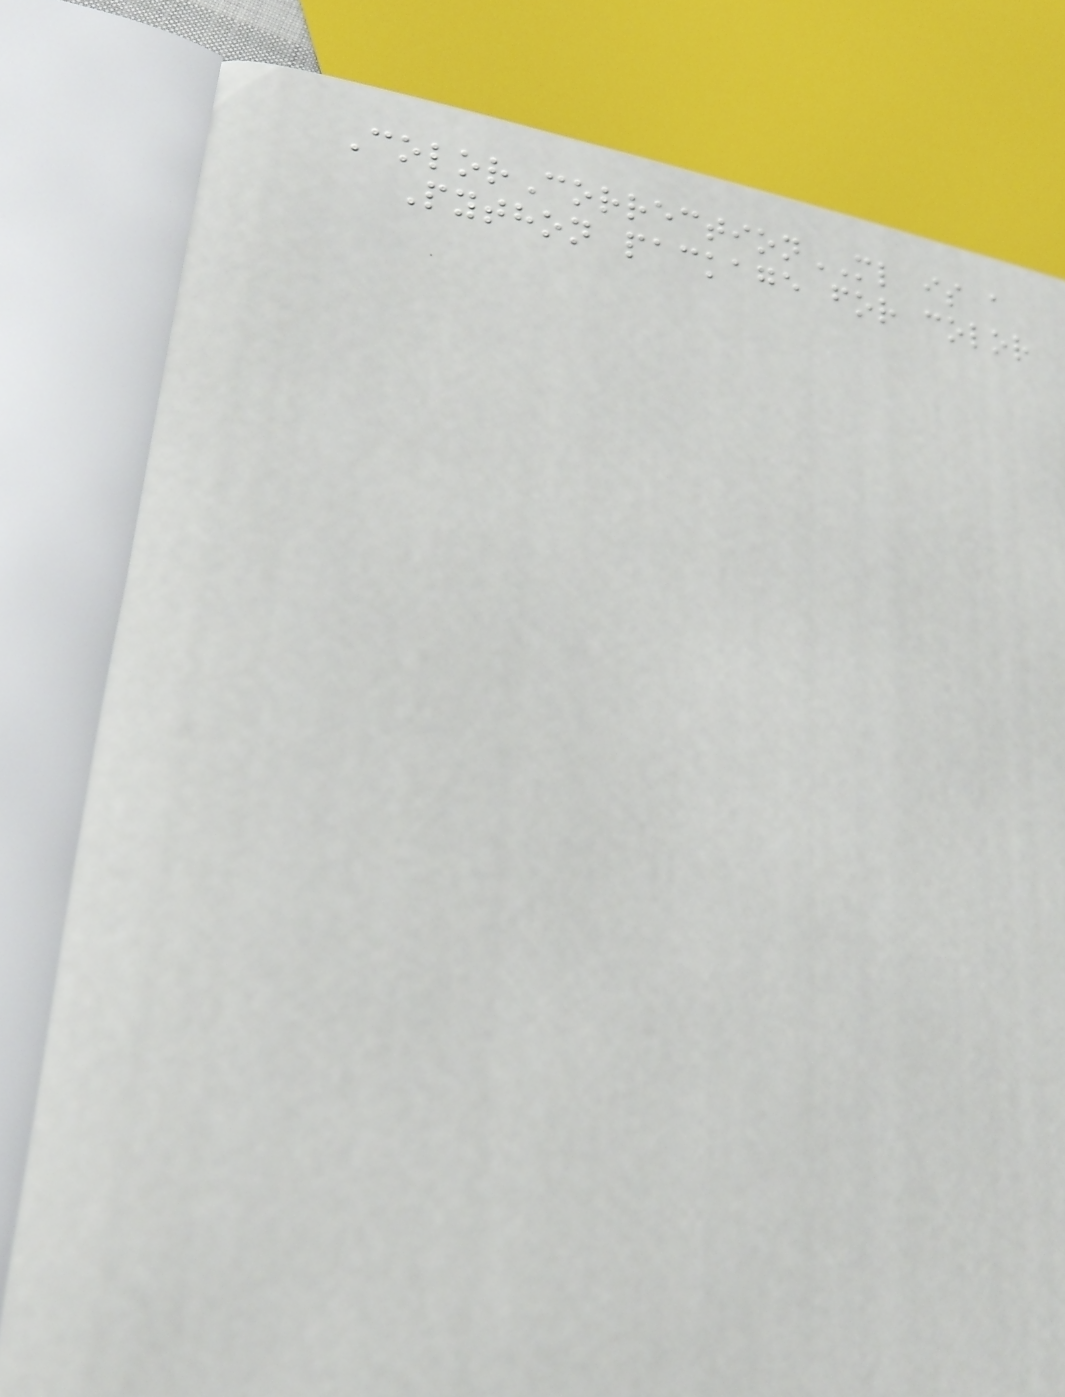ColorCorrectionML is a
Python package for color
